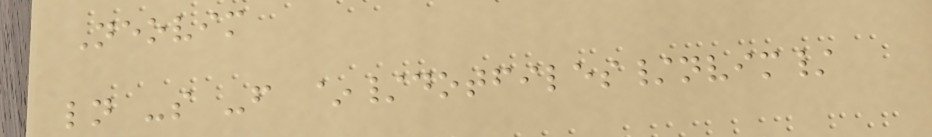Neovim
ln -s -f ~/dotfiles/nvim/
